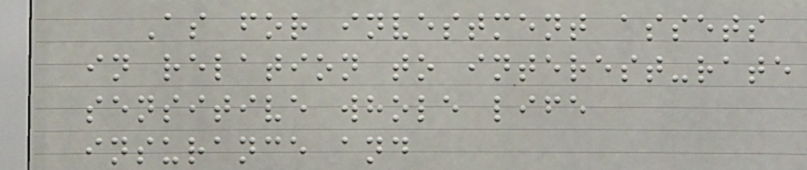As for investment assets
in relation to interest-rate
sensitive whole life
insurance and
